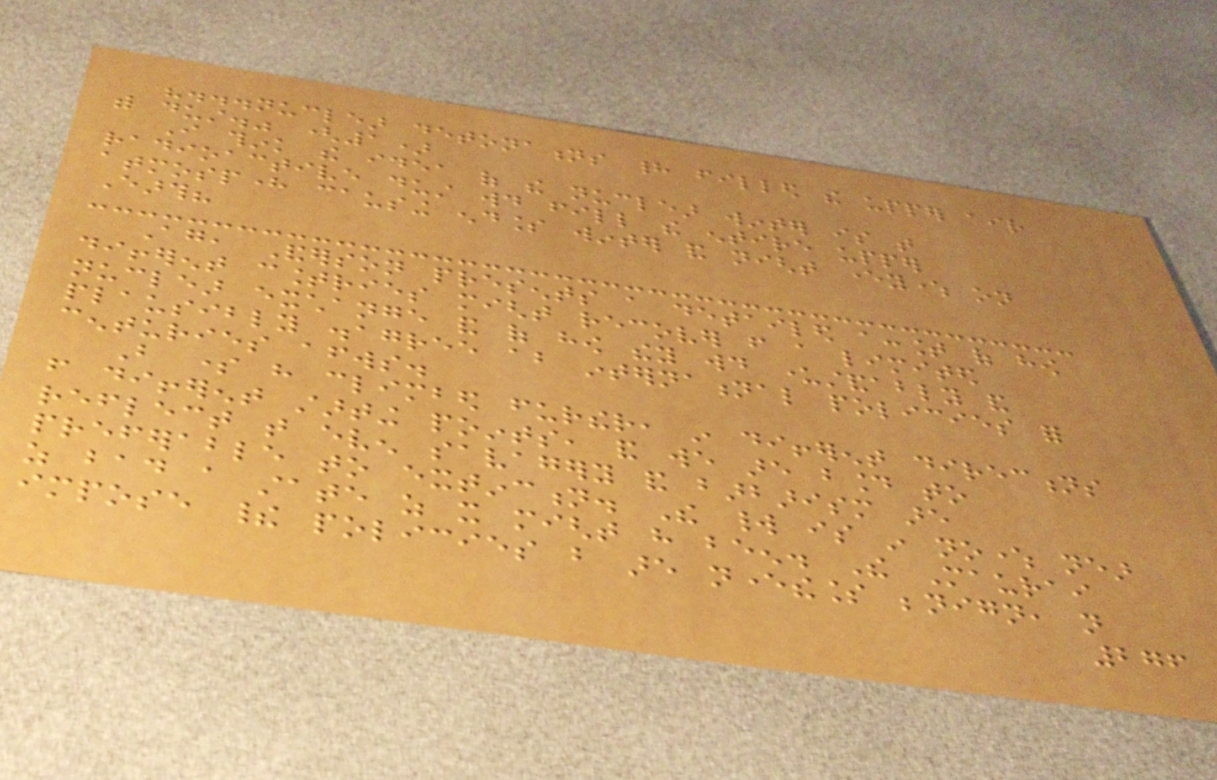"...nuclear detonations had filled the upper air
with dust." (1)
I think the idea of the nuclear winter is that
radioactive dust would fill the entire upper
atmosphere causing endless winter and night everywhere on
Earth?
Again, Anderson presents a detailed account of how
different countries might recover from a limited
nuclear exchange and of how they would understandably and
plausibly disagree about international policies for
centuries afterwards.
But some have climbed further, in different directions
from different starting points, and we are bound to
reflect that even savagery and barbarism are
preferable to extinction. The world is in nowhere near
as bad a state as it might have been. The Maurai
impose their policies but are nevertheless benign, not
276
